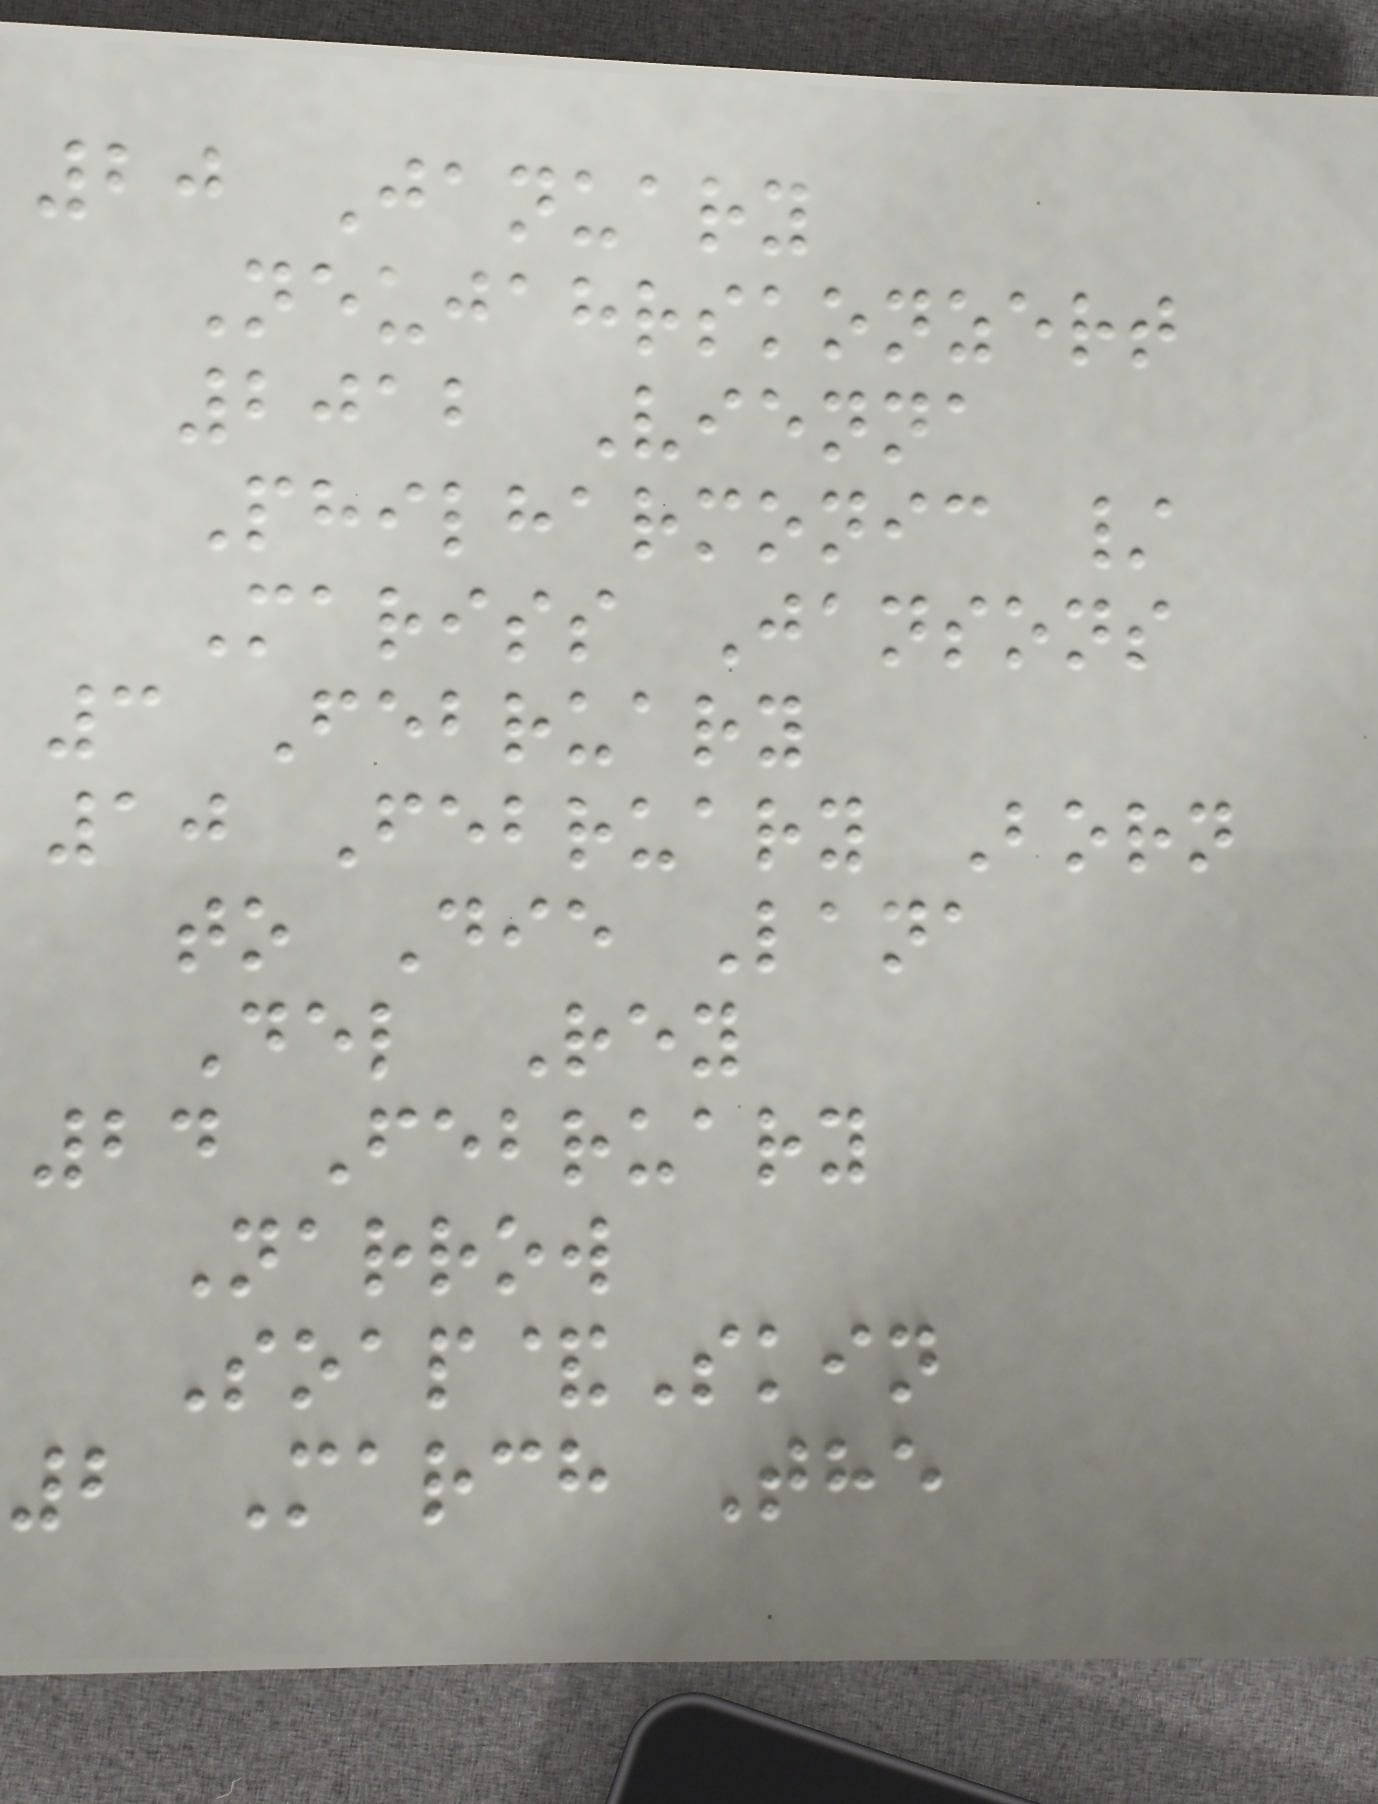20 January
Neujahrskonzert
2012 Vienna
Philharmonic /
Mariss Jansons
3 February
10 February Born
to Die Lana
Del Rey
24 February
Narrow
Soap&Skin
2 March The
